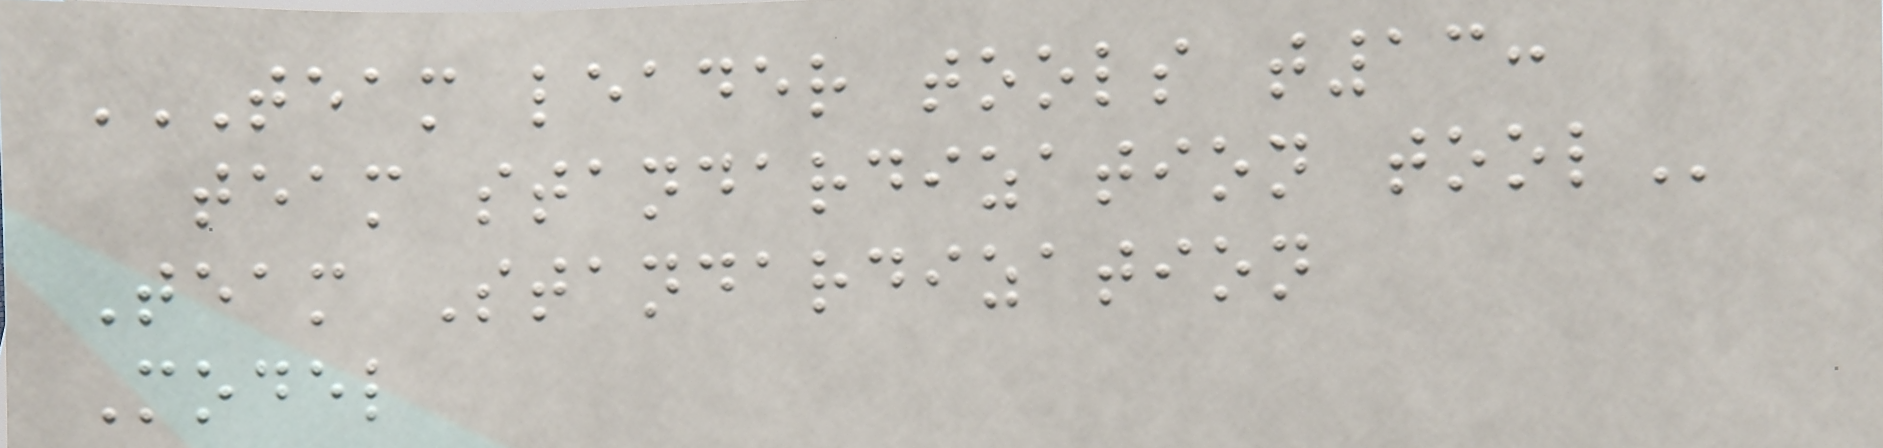TEAM LEADER TOOLS T13:
TEAM STANDARDIZATION TOOL
Team Standardization
Model
